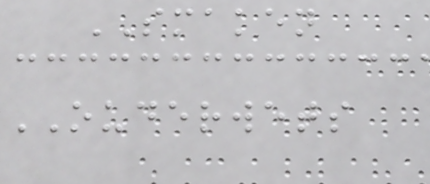SMAKEN
OUDERWETS
